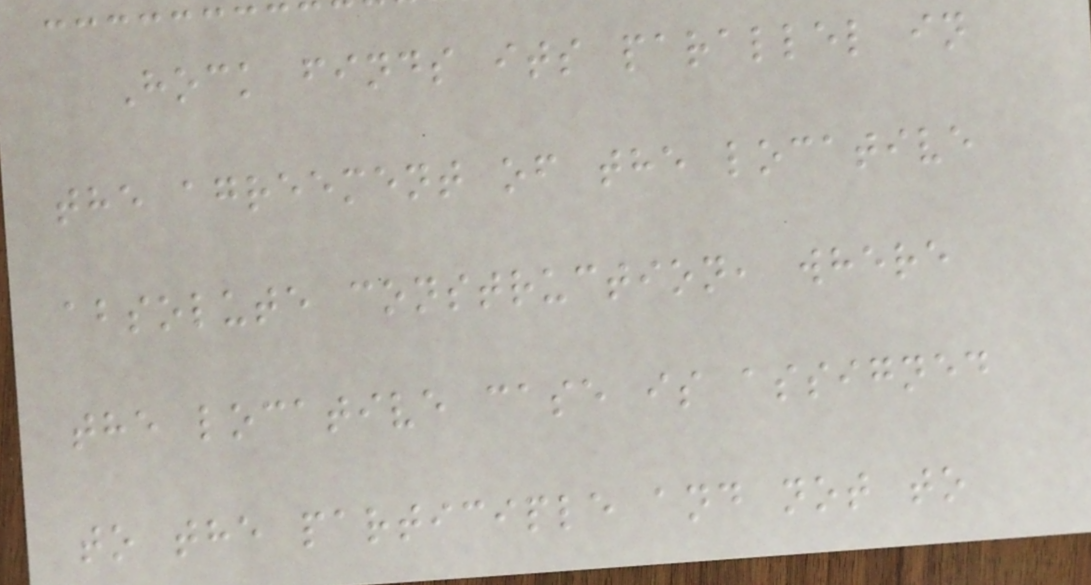Hock finds its parallel in
the agreement of the locative
absolute construction, where
the locative case is assigned
to the participle and not to
